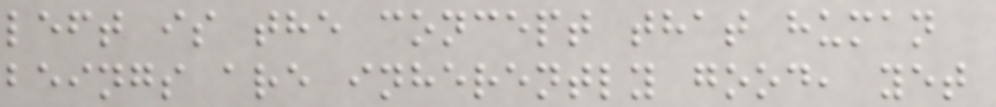left is the concept that human
beings are inherently good, yet
